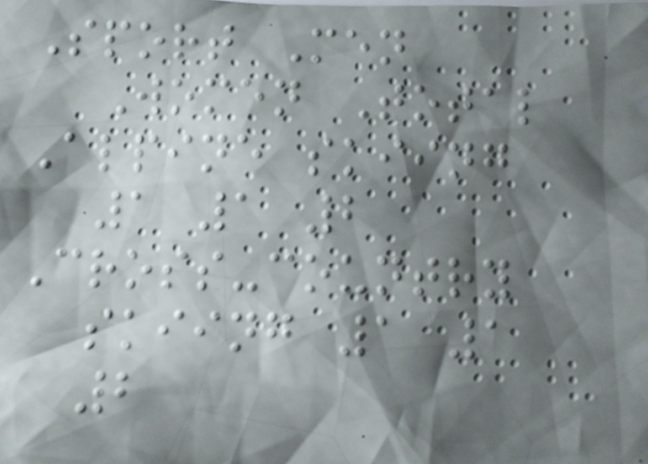Sport Men
Women Total
Alpine skiing
1 1 2
Cross-country
skiing 1 1
2
